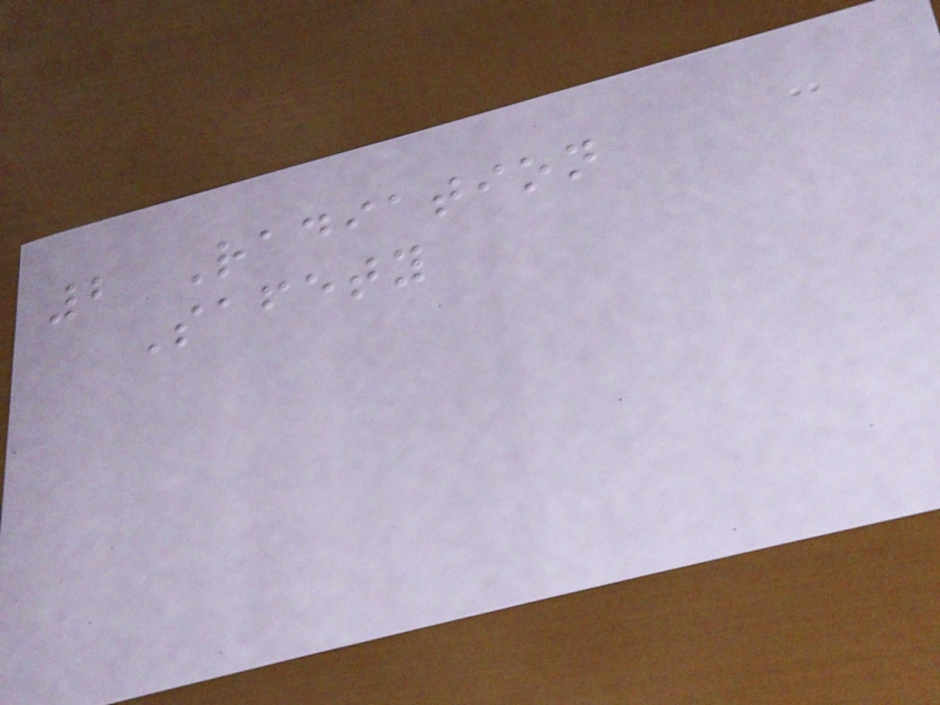2 Radiation
Safety
